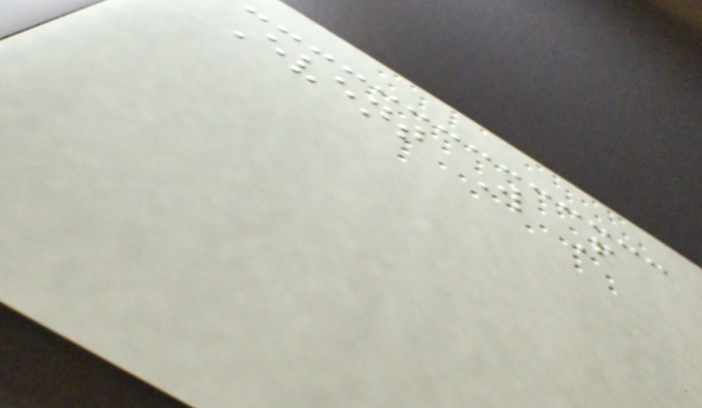Event W F
